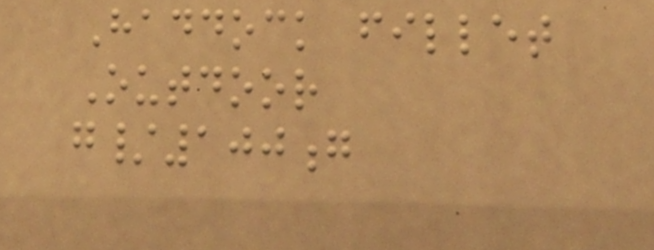Haddock fillet
Outdoor
g/100g
